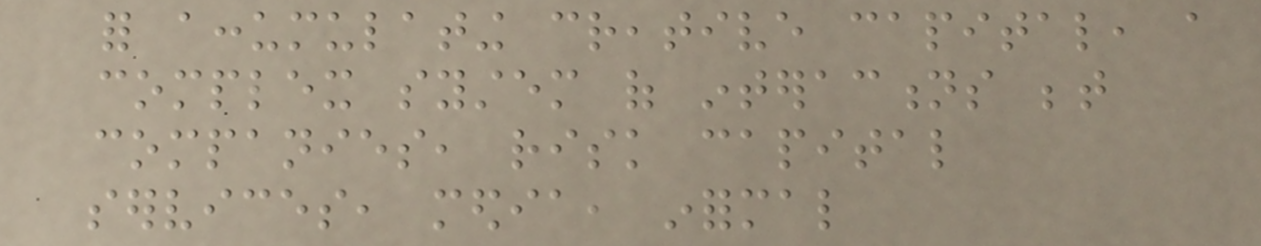for accumulating creative capital, a
complex system of interactions between
companies, risk capital
services, media, informal
